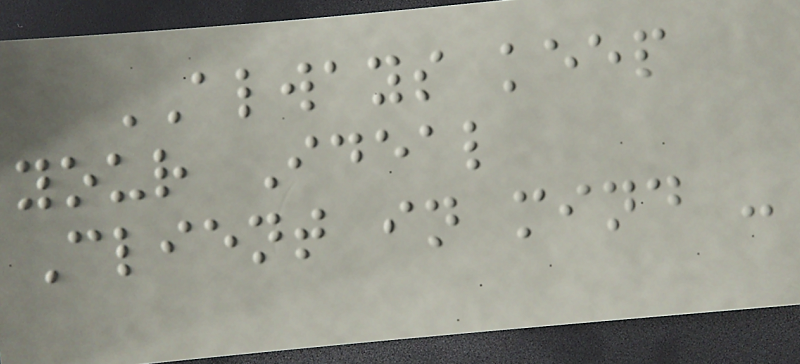ALWAYS keep
your Ideal
Client in mind -
